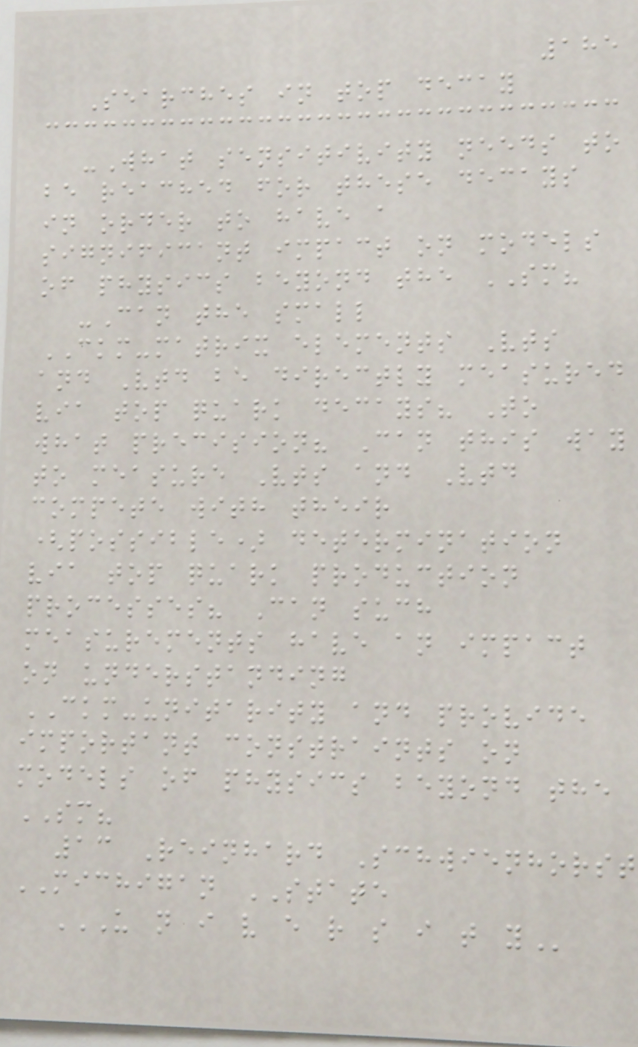185
Searches in top decay
-What sensitivity needs to
be reached for these decays
in order to have a
significant impact on models
of physics beyond the SM?
-Can the small
CKM-matrix elements Vts
and Vtd be directly measured
via top quark decays? To
what precision? Can this way
to measure Vts and Vtd
compete with their
(possible) determination
via top quark production
processes? Can such
measurements have an impact
on understanding
CKM-unitarity and provide
important constraints on
models of physics beyond the
SM?
13 Reinhard Schwienhorst
MICHIGAN STATE
U N I V E R S I T Y
